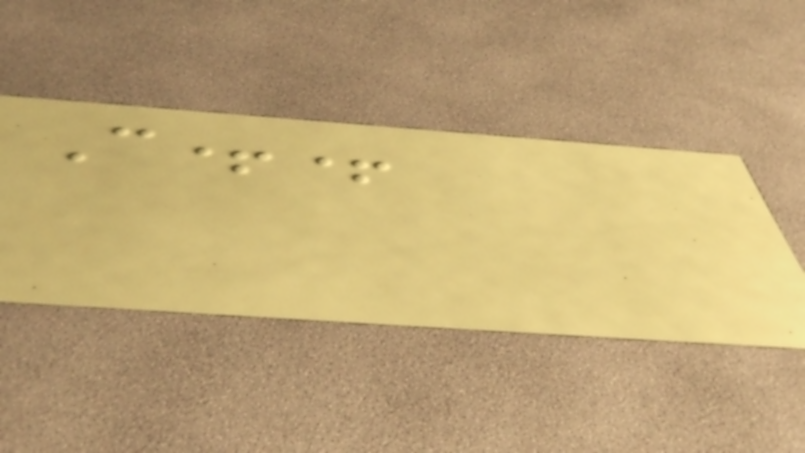C++
